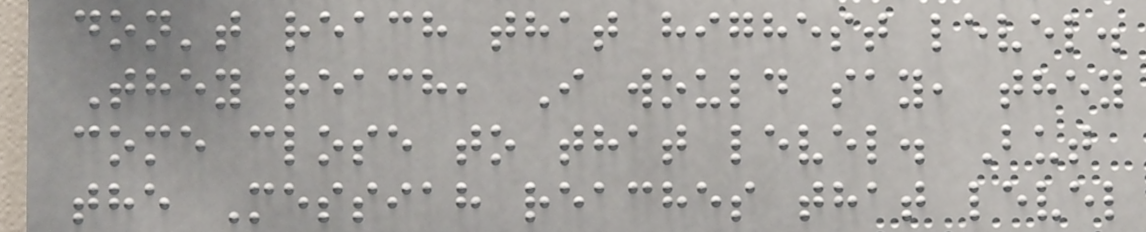don't reach that highest level.
They reach, I would say, they
come close to that level. But
the Messiah reaches that level
